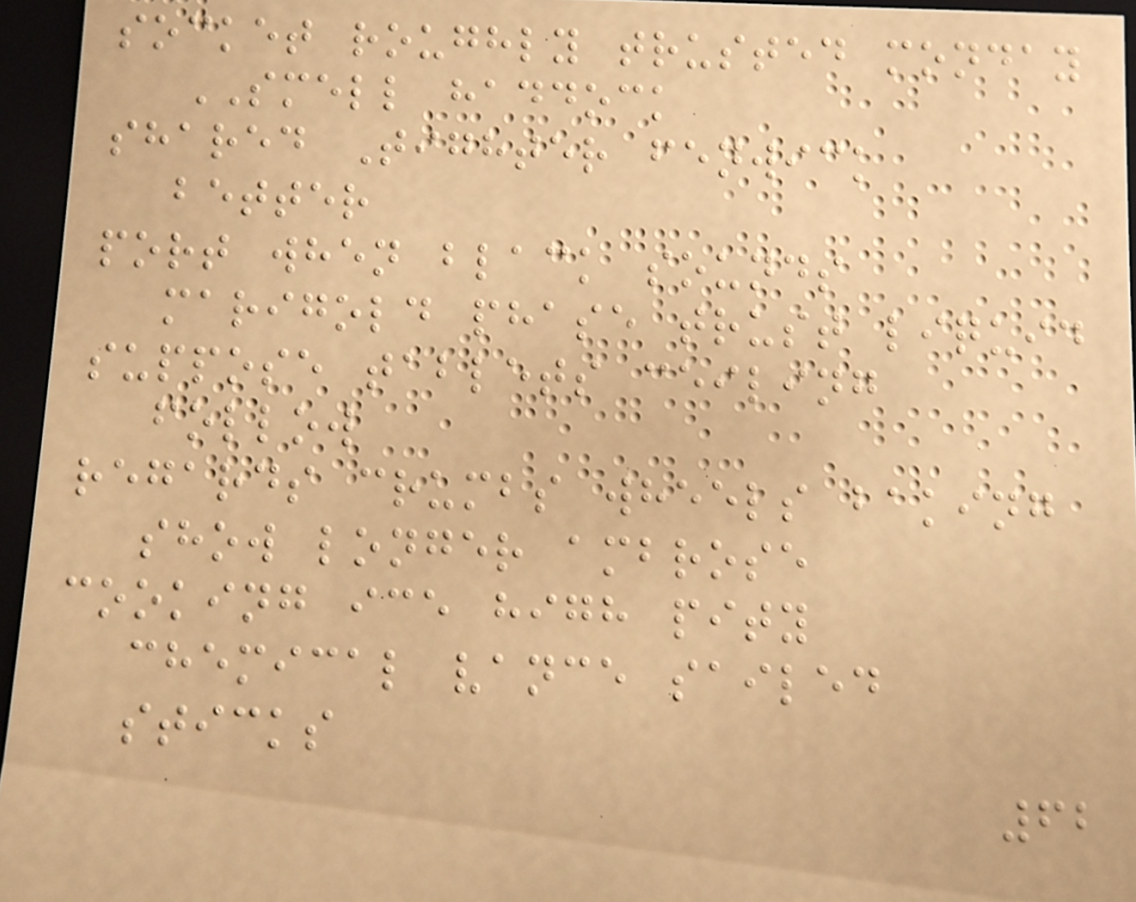socket roughly trusted monday
SMELL haddock
shared Tighter fenwick
better
port when black sounds
marigold phase trust liquid
suppose tablets ceiling
follow
regards crumbs wheels baking
show longer ambrose
cooking ice high pity
chemical vance sailed
sticks
62
